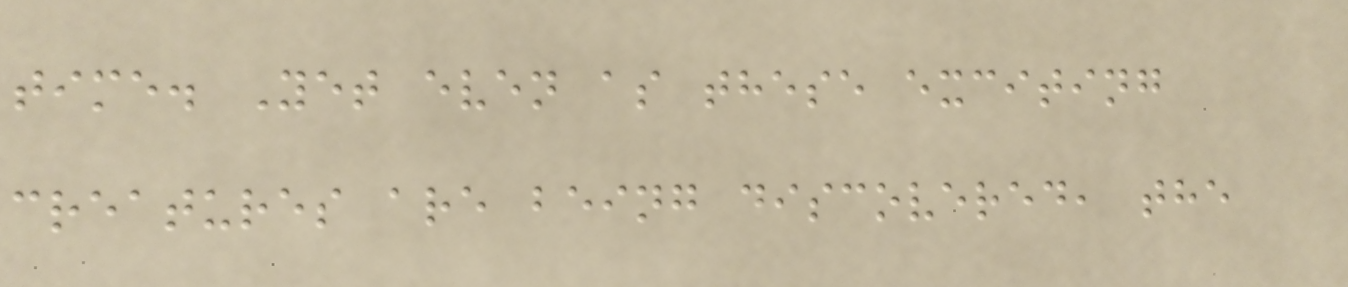time. Yet even as these exciting
creatures are being discovered, the
